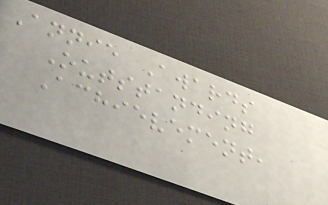Annie Awards
Outstanding
Achievement,
